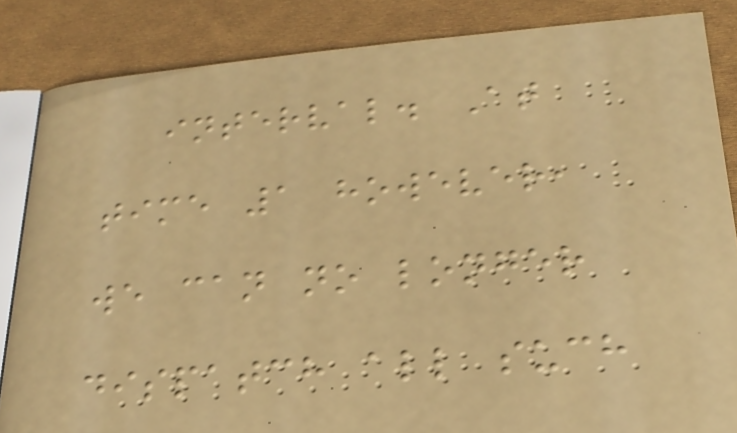interval. At
time 1 however,
we can no longer
dispatch all such
